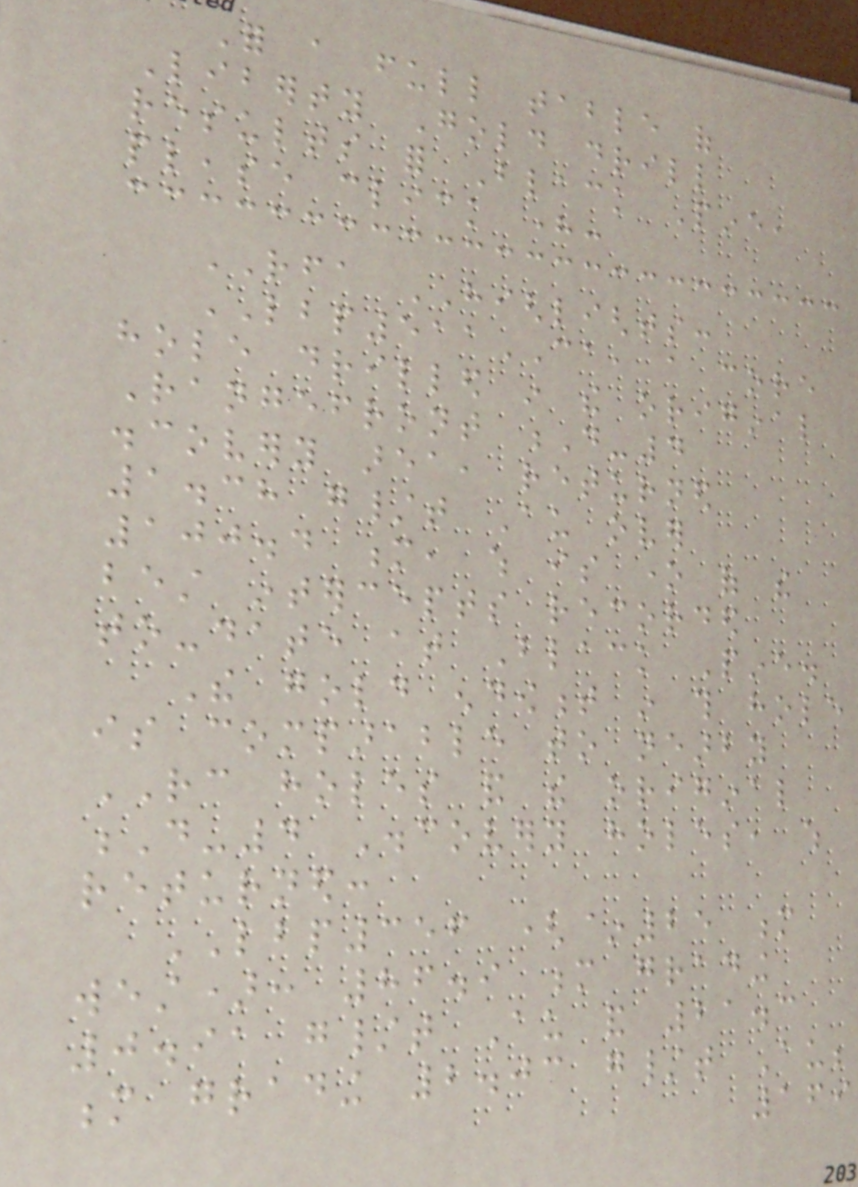For a full table of
Liberty Gold drill
results for Black Pine,
please click here:
RFA HIGHLIGHTS:
LBP511CA, a core
hole drilled in the original
Rangefront D-4
discovery area, returned
1.38 g/t Au over
100.4 m, which is one of the
best intercepts recorded
to-date at Black Pine.
The gold endowment in this hole
is comparable to nearby
RC holes and the original
D-4 Discovery holes, which
returned:
LBP356 (~25 m
west): 86.9 m grading
0.91 g/t Au and 21.3
m grading 2.03 g/t Au;
169
